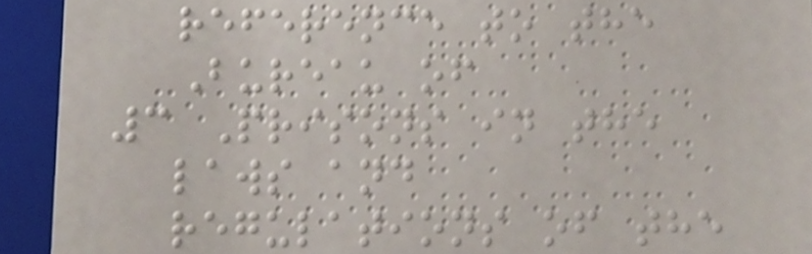reference to the
Bureau of
3 Prisons in the
laws and
regulations of the
